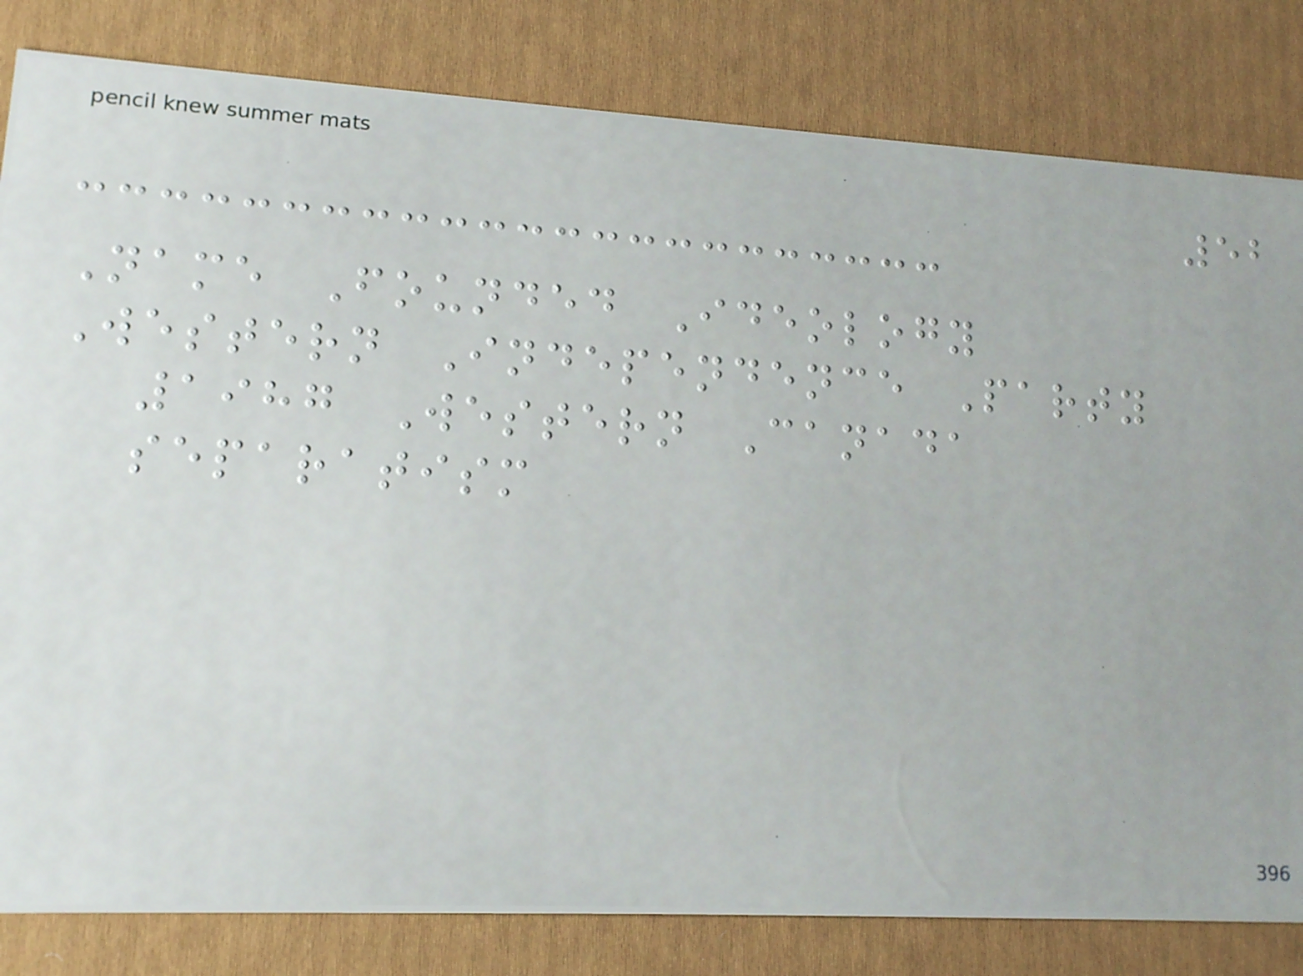52
Name Founded Ideology
Western Independence Party
1987 Western Canada
separatism
